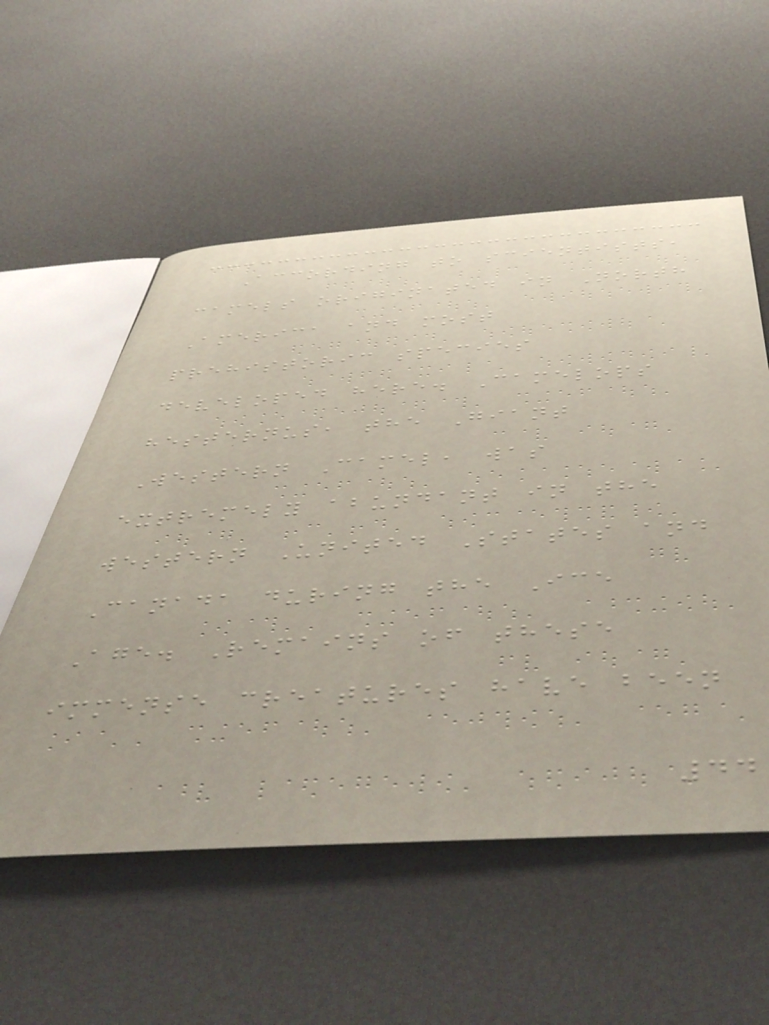According to scientists,
camels originated in North
America and most
prehistoric species
developed here. Camelops
hesternus, the Giant
Western Camel, was
extremely abundant in the
western United States and
Canada during the Ice
Age. Remains of these
immense creatures have been
44
